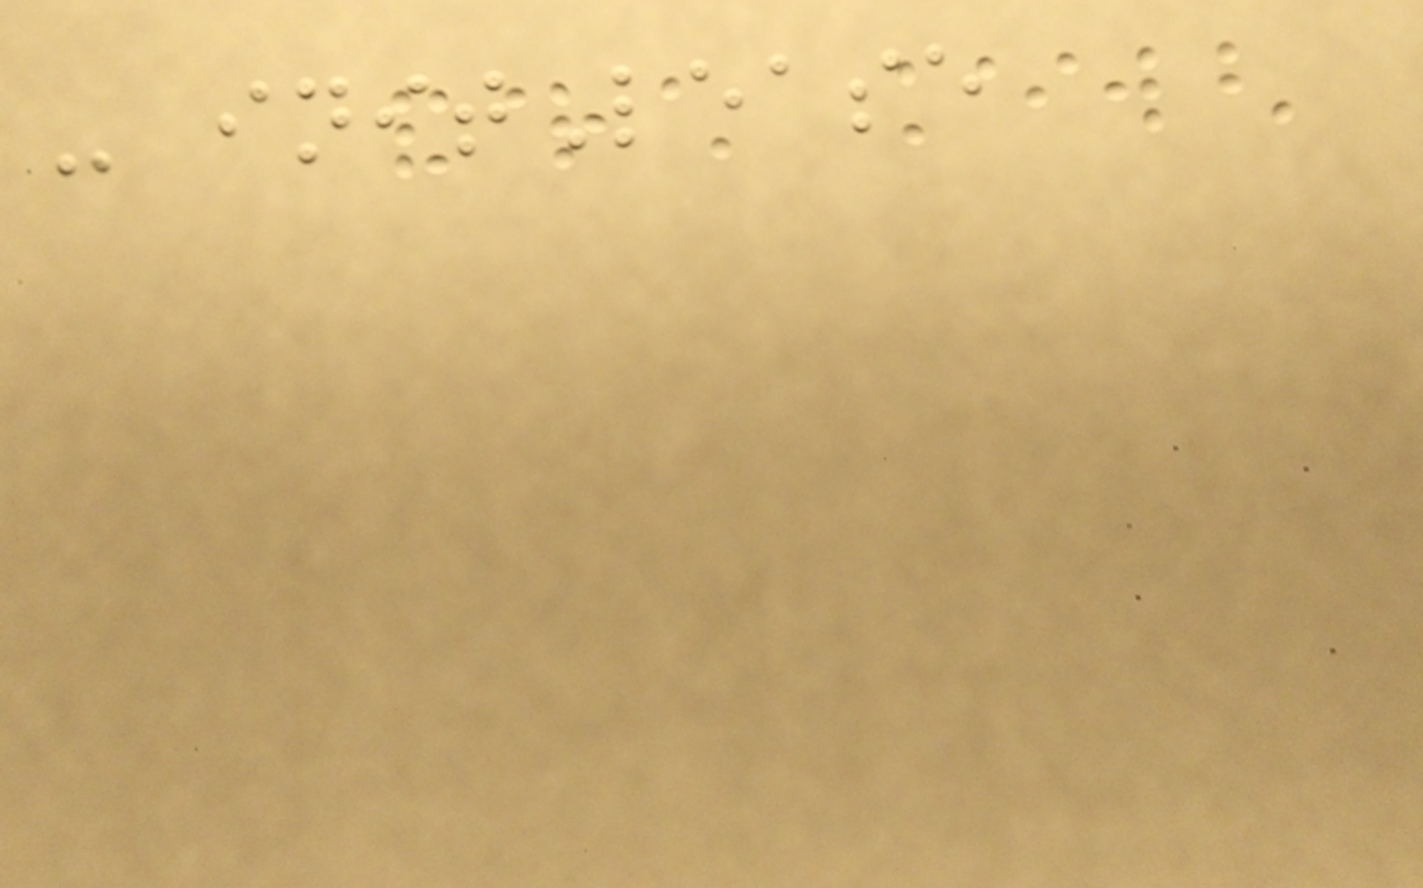- initLease
